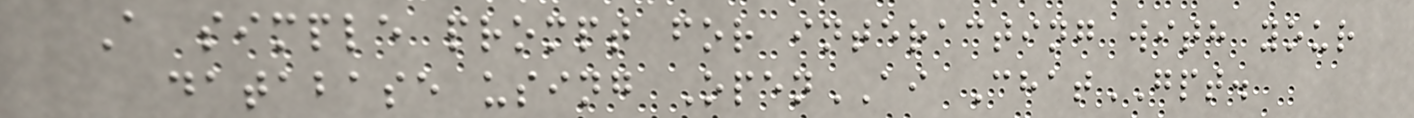A simple prompt for interacting with your
database using OpenAI ChatGPT.
